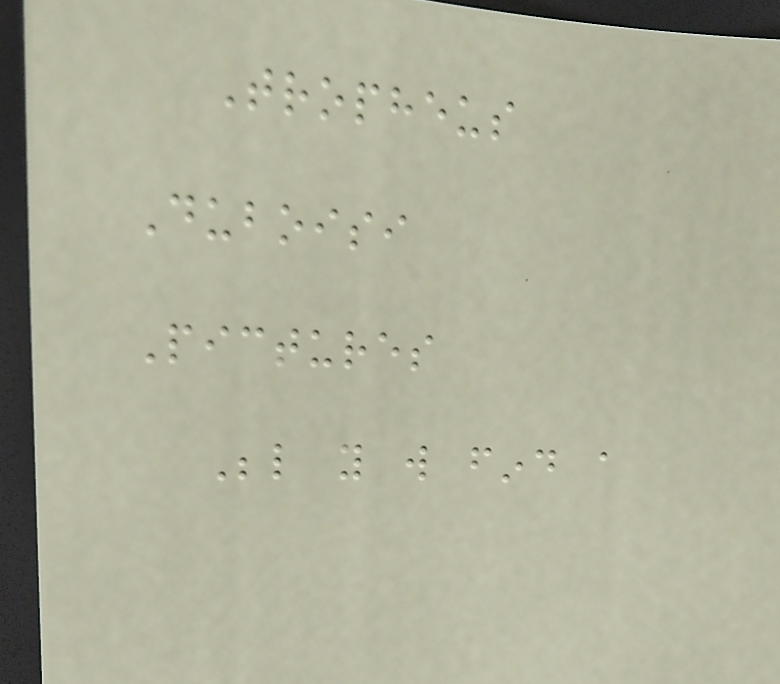Tropheus
Duboisi
Pictures
Below you will find a
